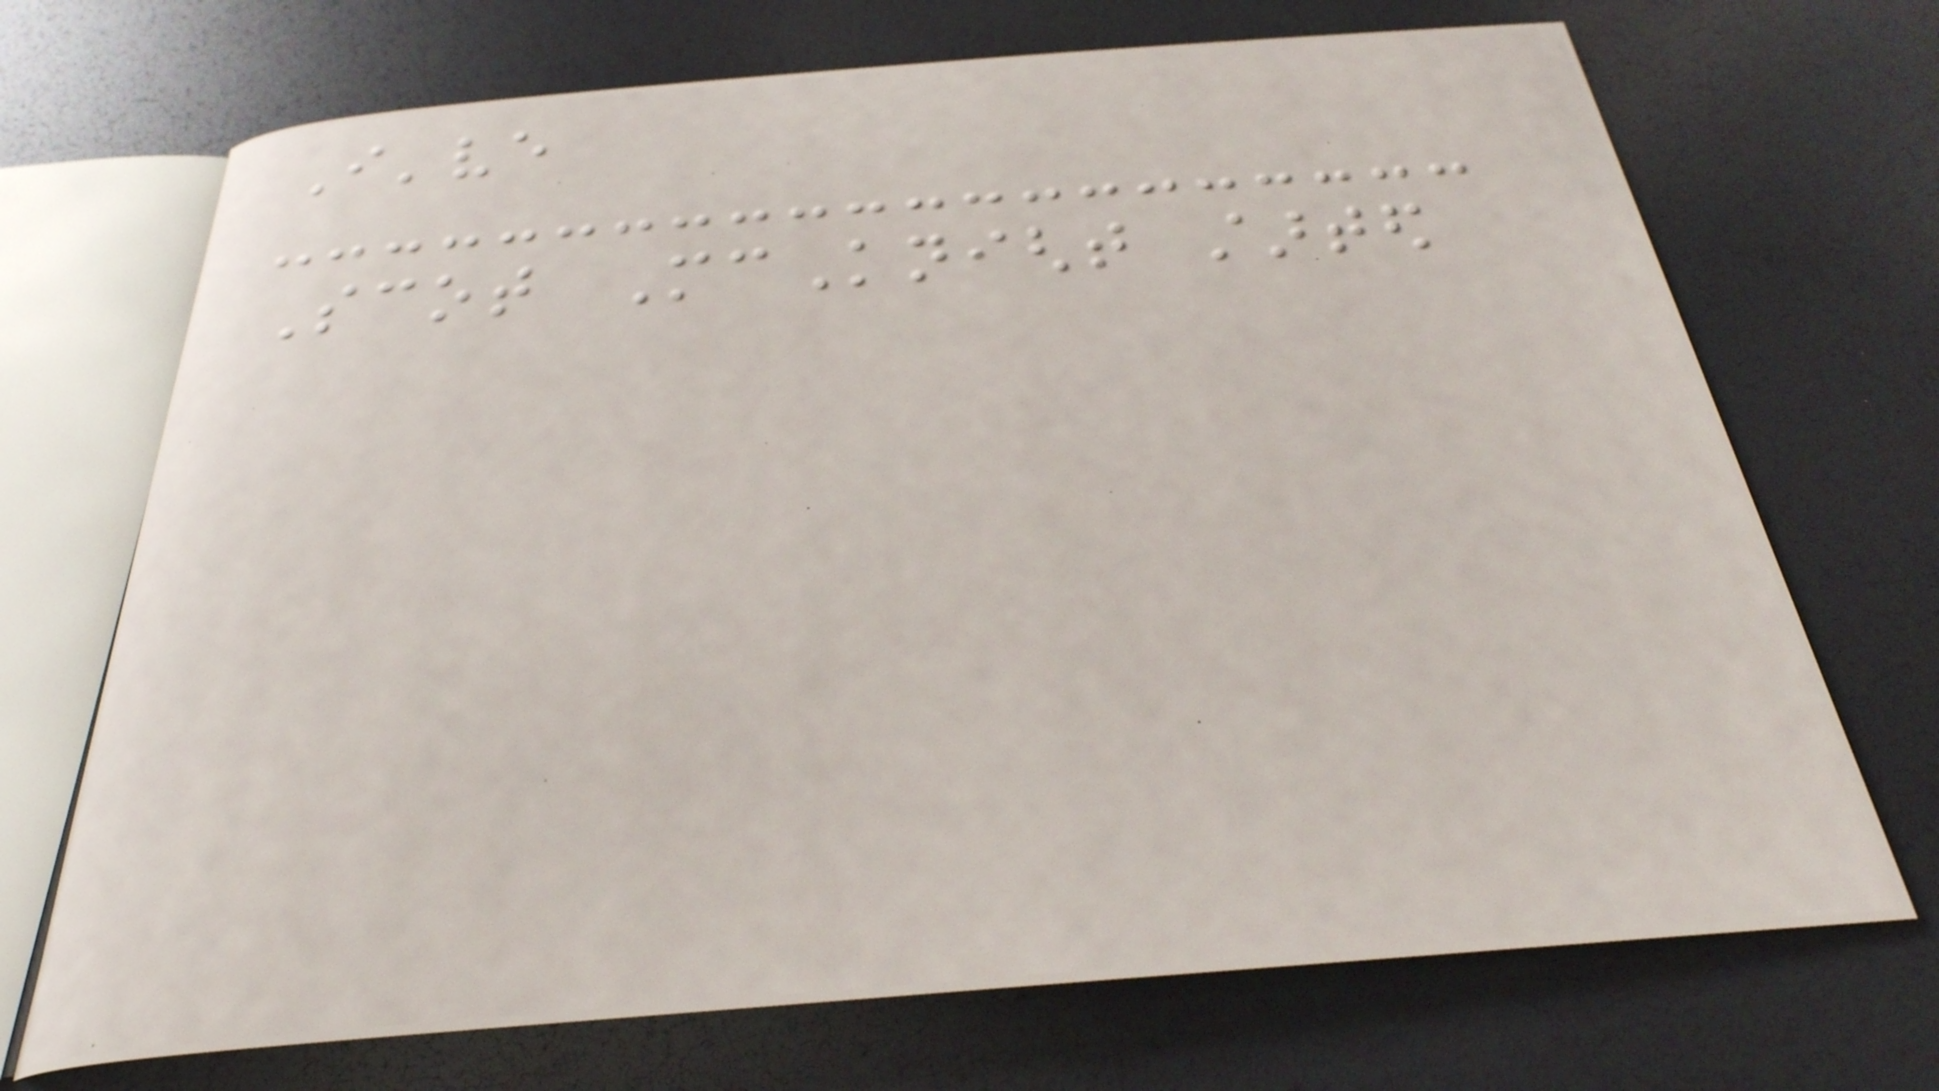I've
Scot McKnight started
